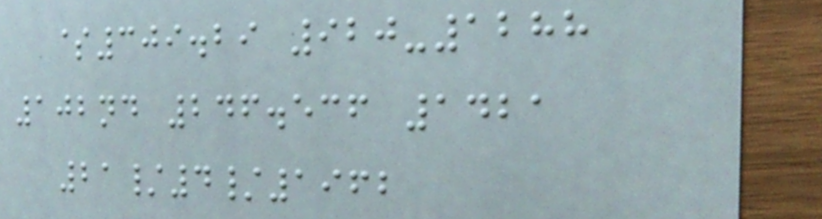$309.29 920-1288
102nd 246.536 1421
21/4/1962
